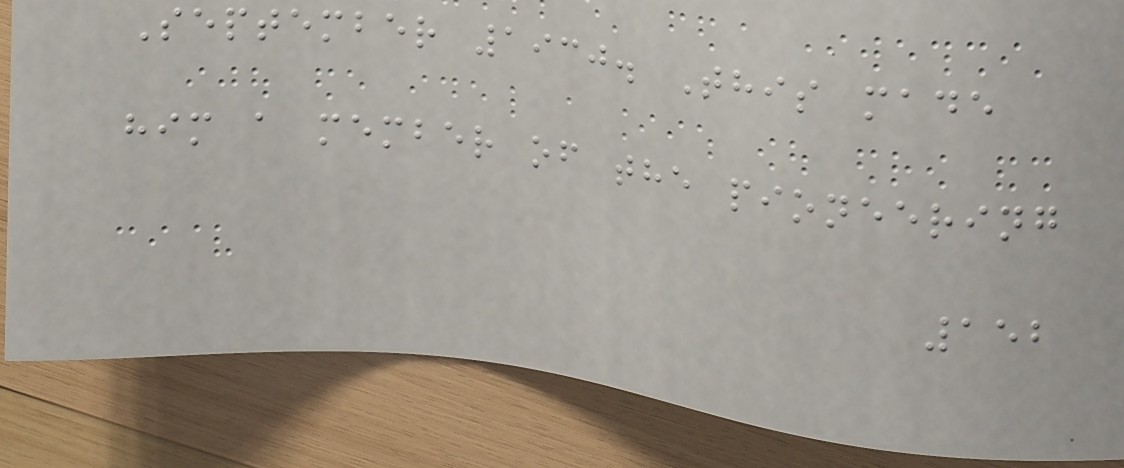September 1930. This made
him a member of the pioneering
152
